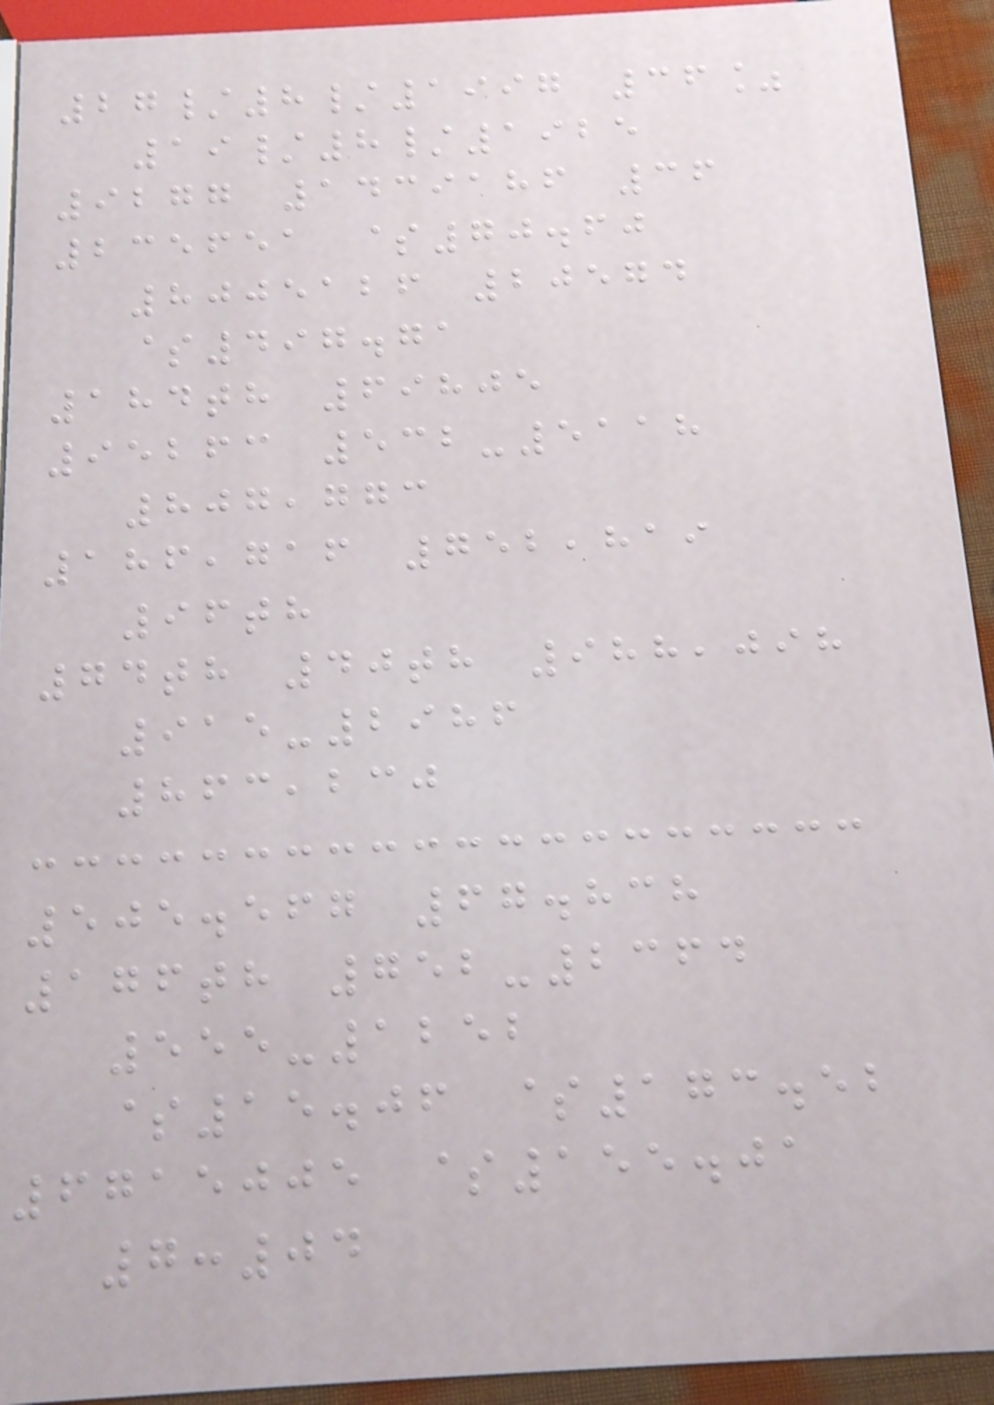27/8/1997 36%
19/8/1925
9277 1439186 36
235651 $70.60
8005126 20574
$497.71
184th 69805
95263 532-5118
807,773
186,716 752,819
96th
74th 40th 988,098
915-2986
863,230
505.567 67.838
176th 752-2364
555-1252
$15.06 $173.52
6715005 $155.01
7:04
